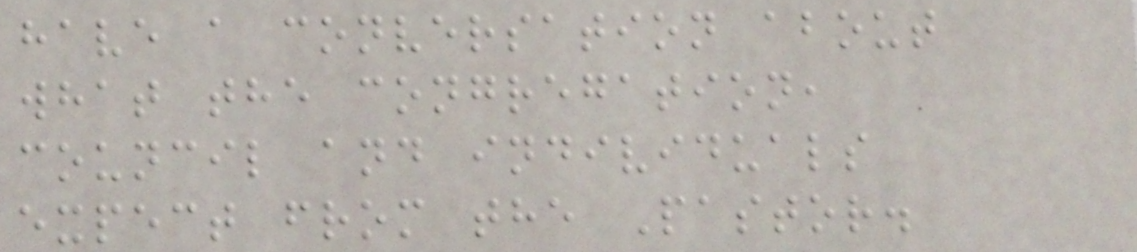have a conversation about
what the congregation,
council and individuals
expect from the Pastor.
